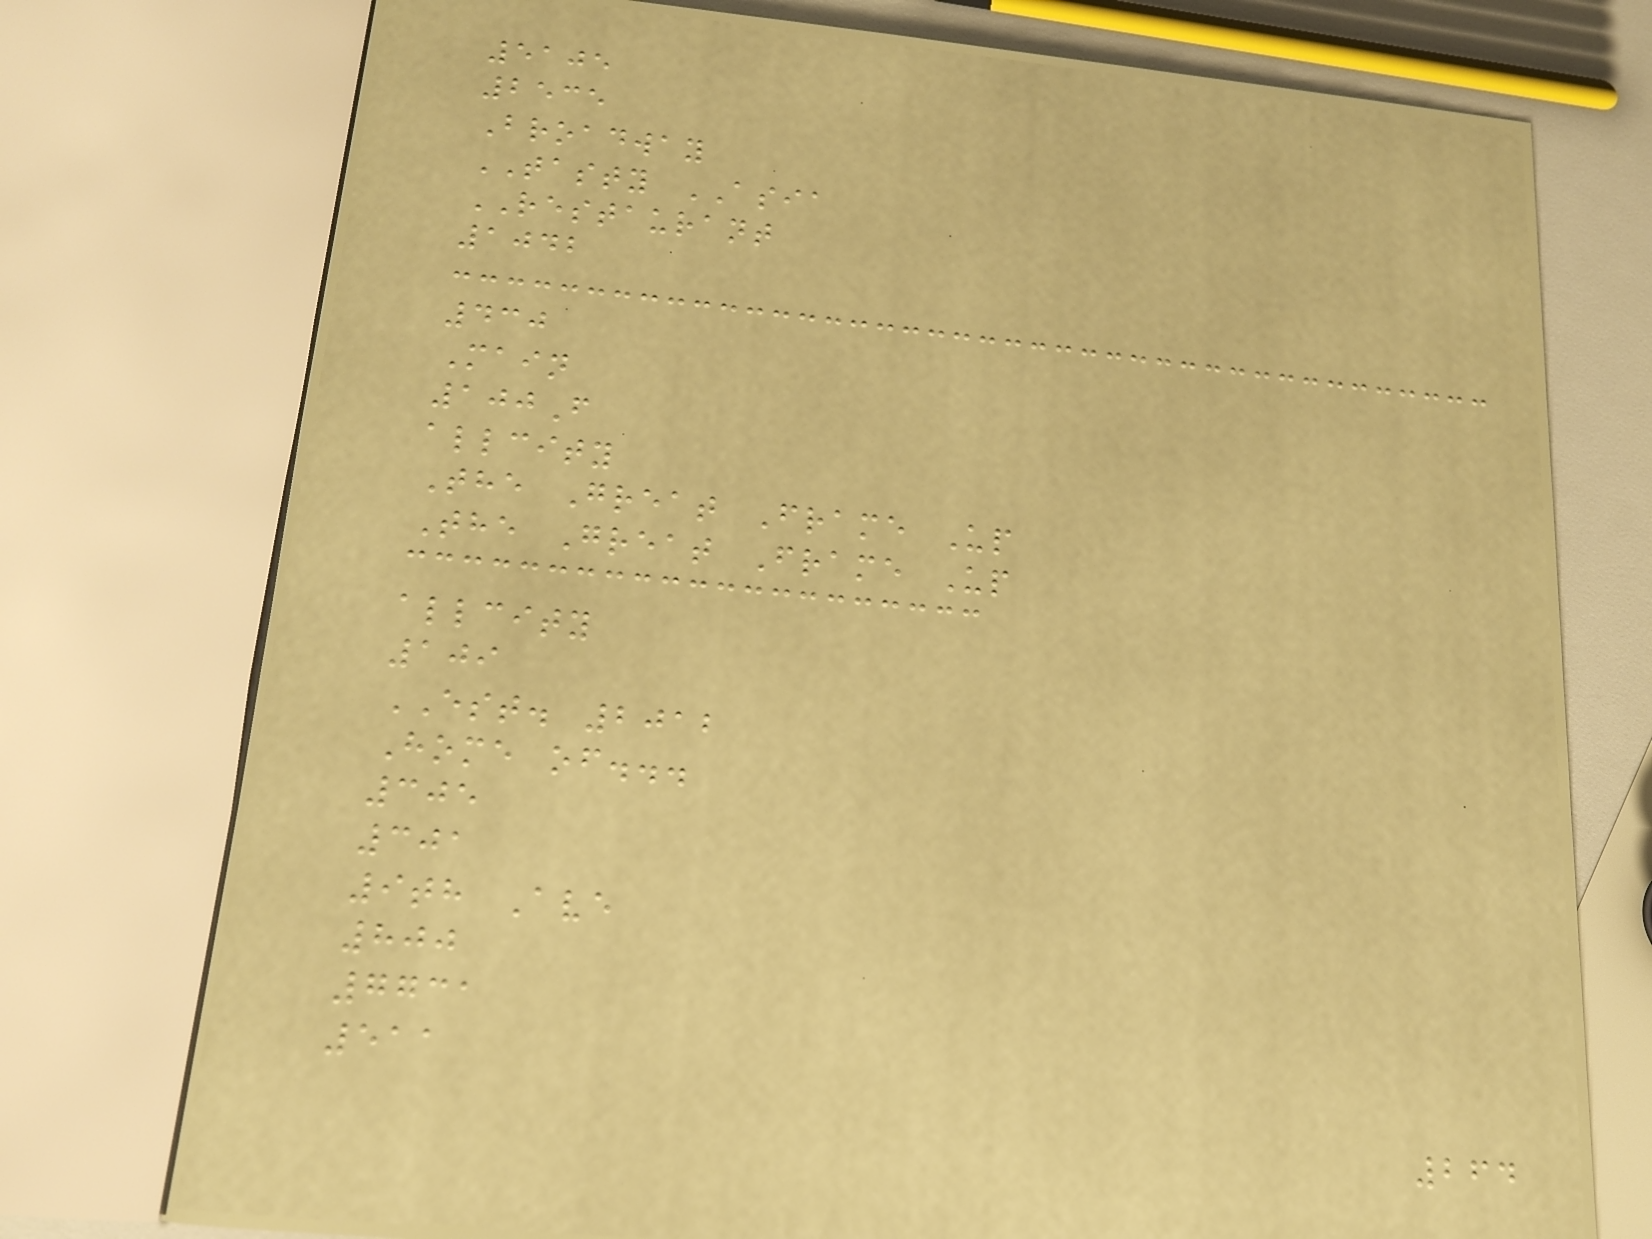5105
2535
Broadway
TASTY ASIA
RESTAURANT
1042
430
Main
100F
allcity
The Great Frame Up
The Great Frame Up
allcity
109
EST. 2012
Home of...
305
301
9th Ave
800
7731
511
264
